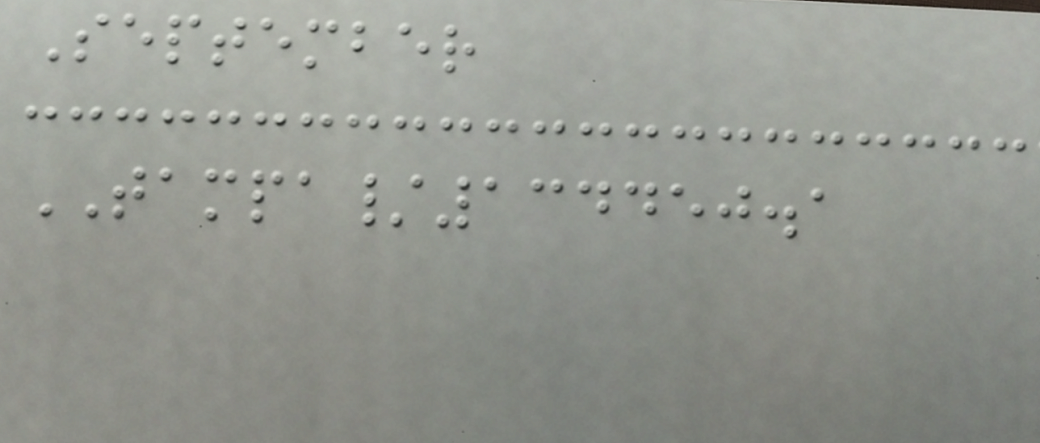September
TAMPA/134450.1
